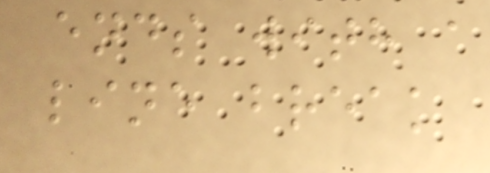ends with a
line break
